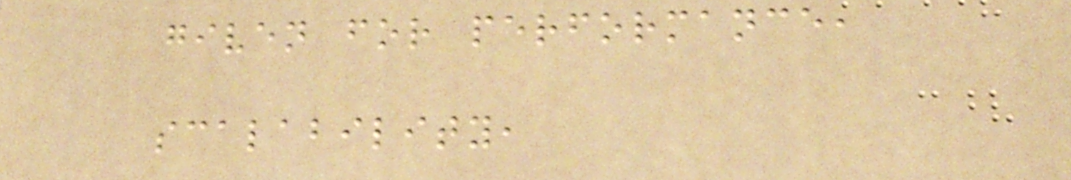given for performance,
scalability,
